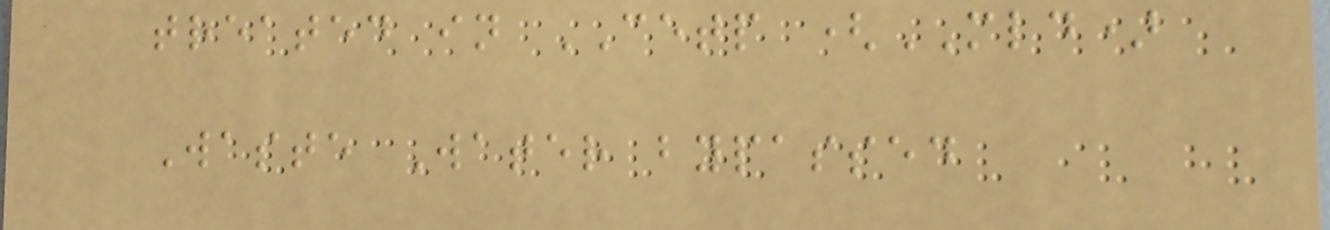treated in CETP (MLD)
Waste Water bypassed
